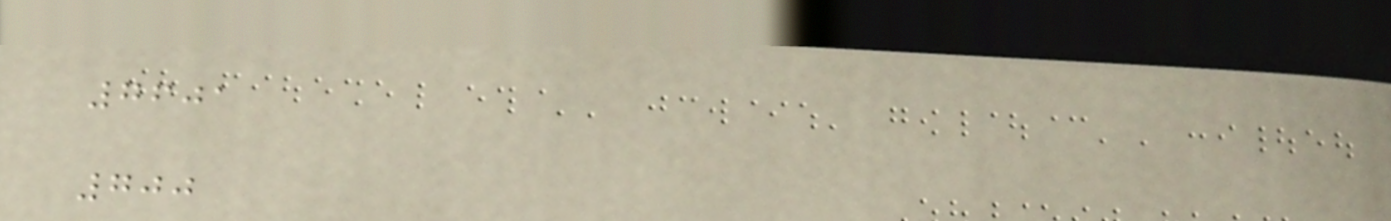7601
700
